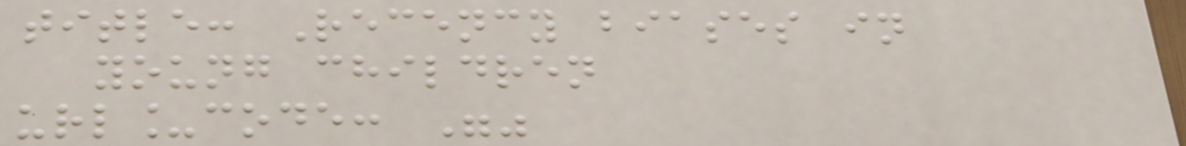title: Recency biases in
young children
url_code: ""
